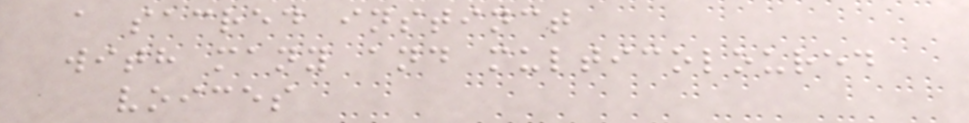a sacred instinct
with many and multicoloured
voices
